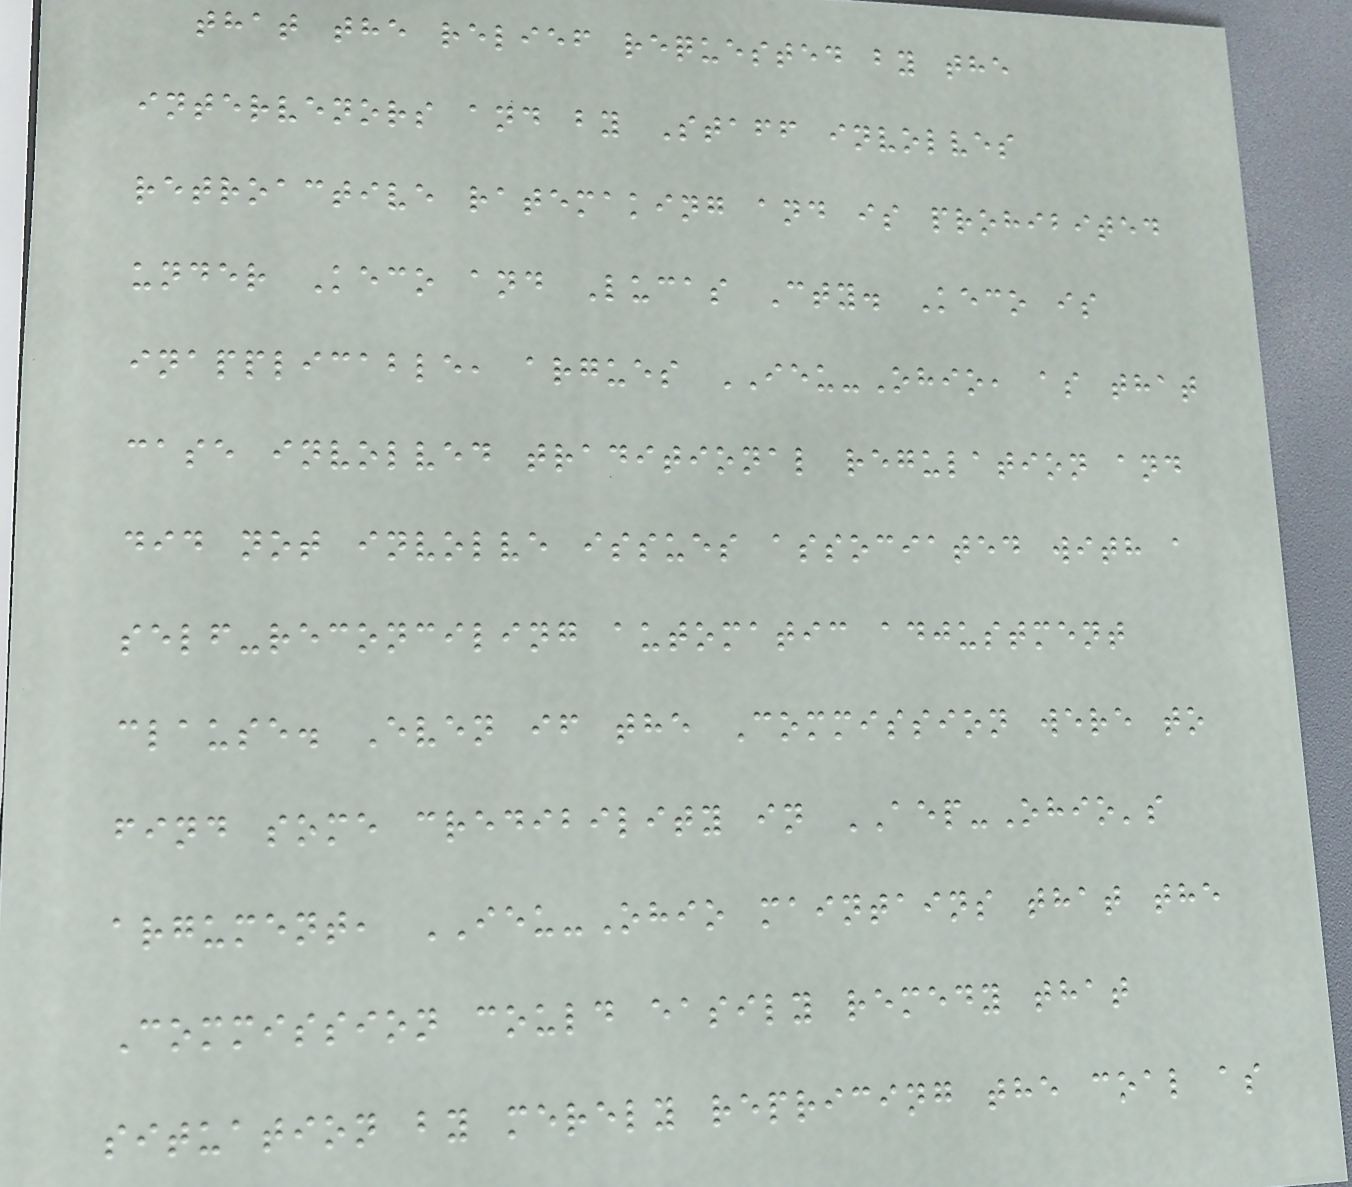that the relief requested by the
intervenors and by Staff involves
retroactive ratemaking and is prohibited
under Keco and Lucas Cty. Keco is
inapplicable, argues IEU-Ohio, as that
case involved traditional regulation and
did not involve issues associated with a
self-reconciling automatic adjustment
clause. Even if the Commission were to
find some credibility in AEP-Ohio's
argument, IEU-Ohio maintains that the
Commission could easily remedy that
situation by merely repricing the coal as
